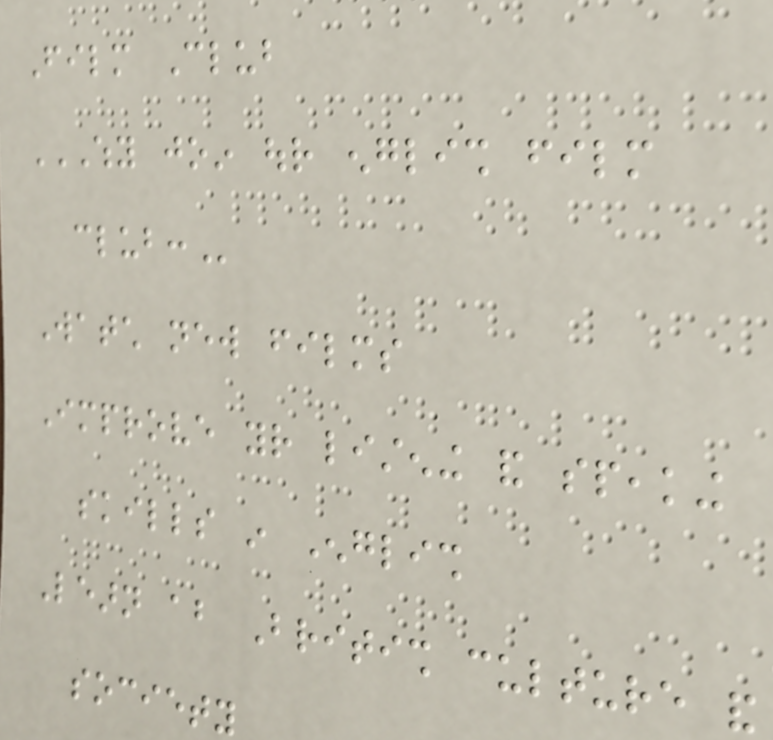Film Club
WHY JOIN OUR ENGLISH FILM
CLUB:
Watch new films
Improve your listening and speaking
skills in English
Learn about British culture and
society
